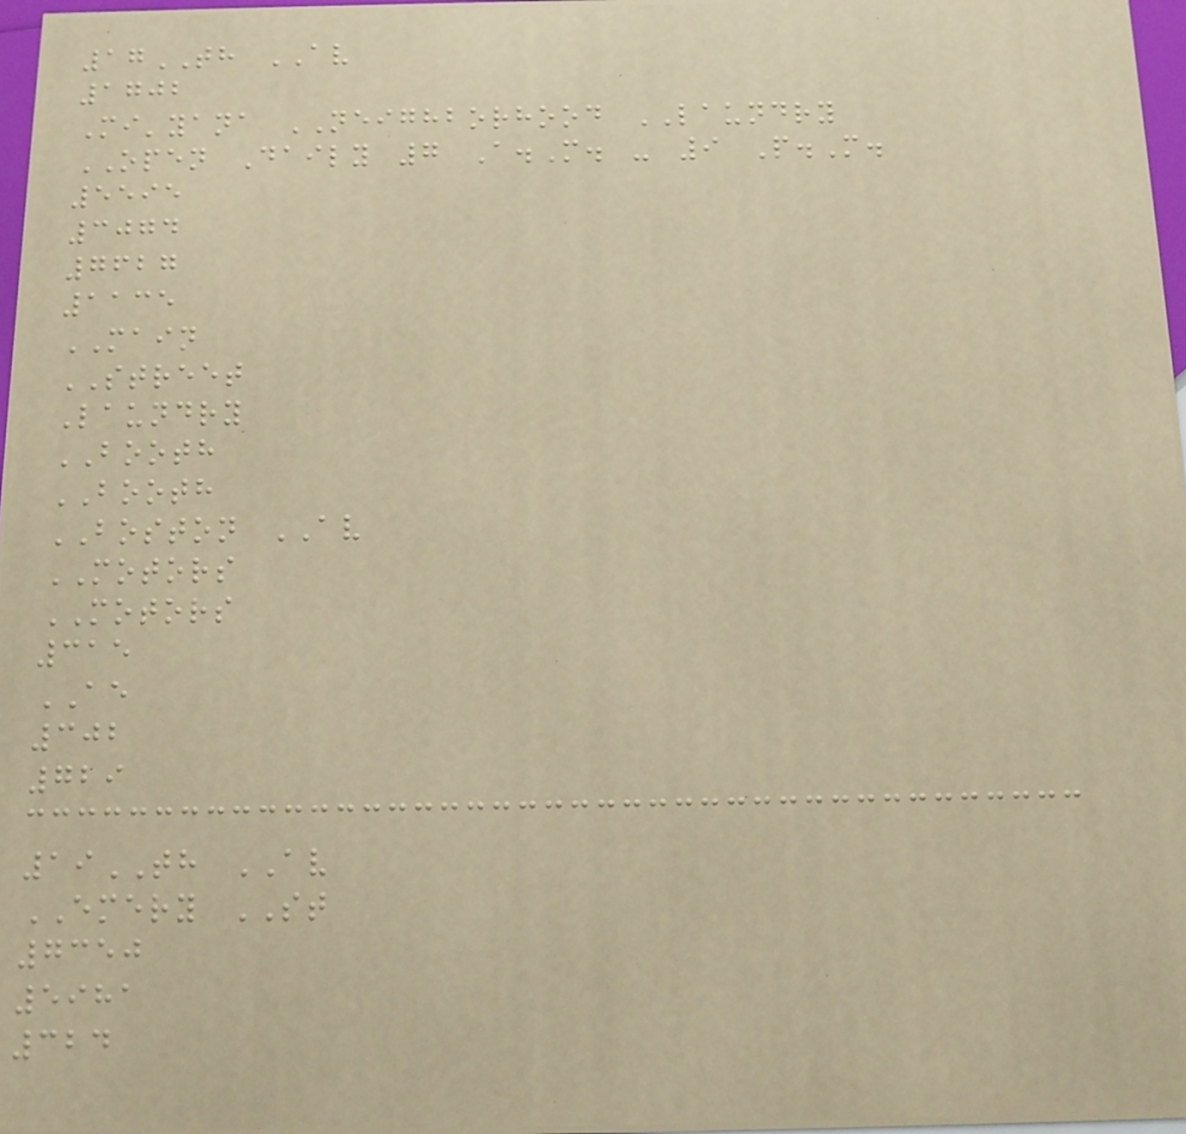17TH AV
1702
Mi'yana NEIGHBORHOOD LAUNDRY
OPEN Daily 7 A.M. - 9 P.M.
5595
3074
7627
1135
MAIN
STREET
Laundry
BOOTH
BOOTH
BOSTON AV
MOTORS
MOTORS
315
AE
302
729
19TH AV
EMERY ST
7350
5981
324
